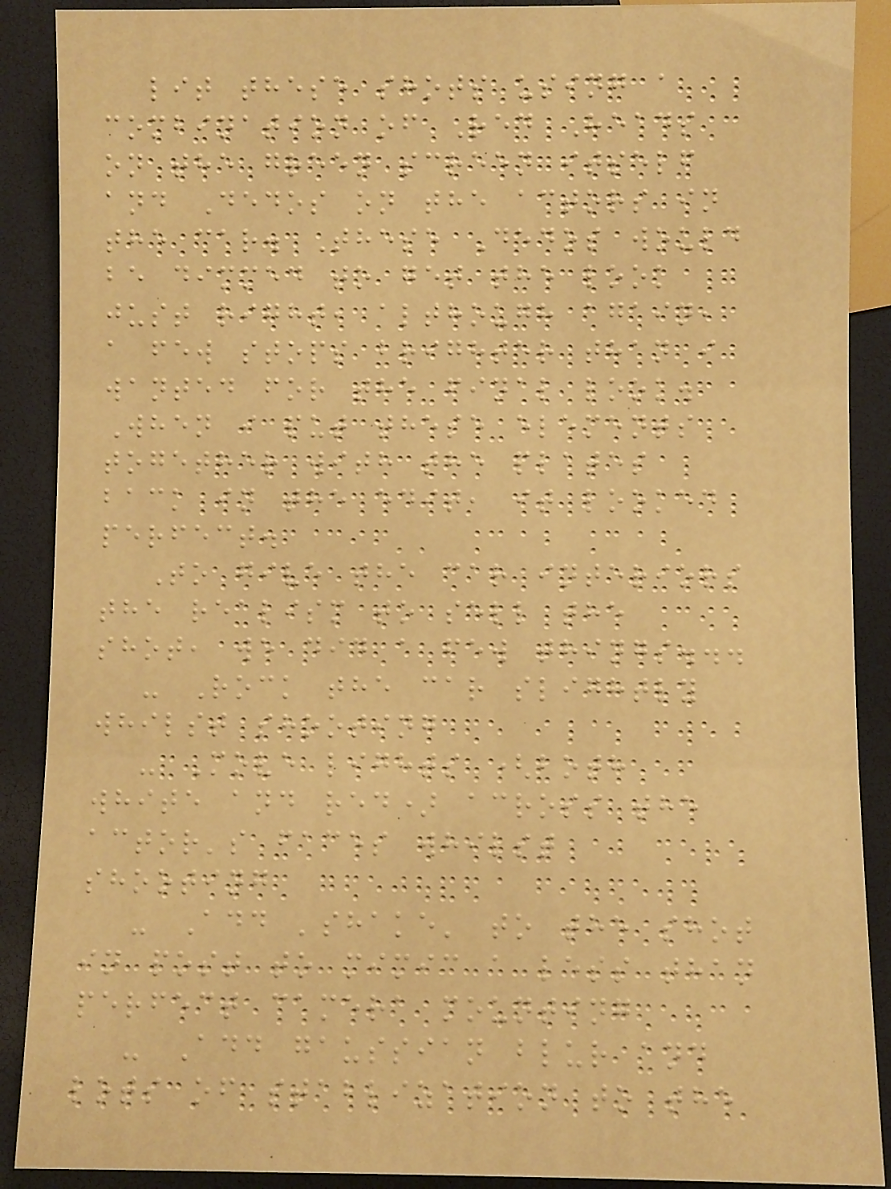lit these shots using a
combination of Red Heads
on the green screen itself
and Dedos on the actors in
the car. These Dedos would
be dimmed to get the look
just right, although again,
a few stops brighter than i
wanted for the final look.
When i put these elements
together with the plates
back in the edit, it looked
perfect.
To give the car interiors
the realism to sell the
shot, we did a few things...
- Rock the car slightly
whilst shooting
- Move lights (both
white and red) across the
actor's faces whilst
shooting
- Add 'shake' to the shot
in post to mimic a less than
perfect camera mounting
- Add gaussian blur and
lots of stablization to the
